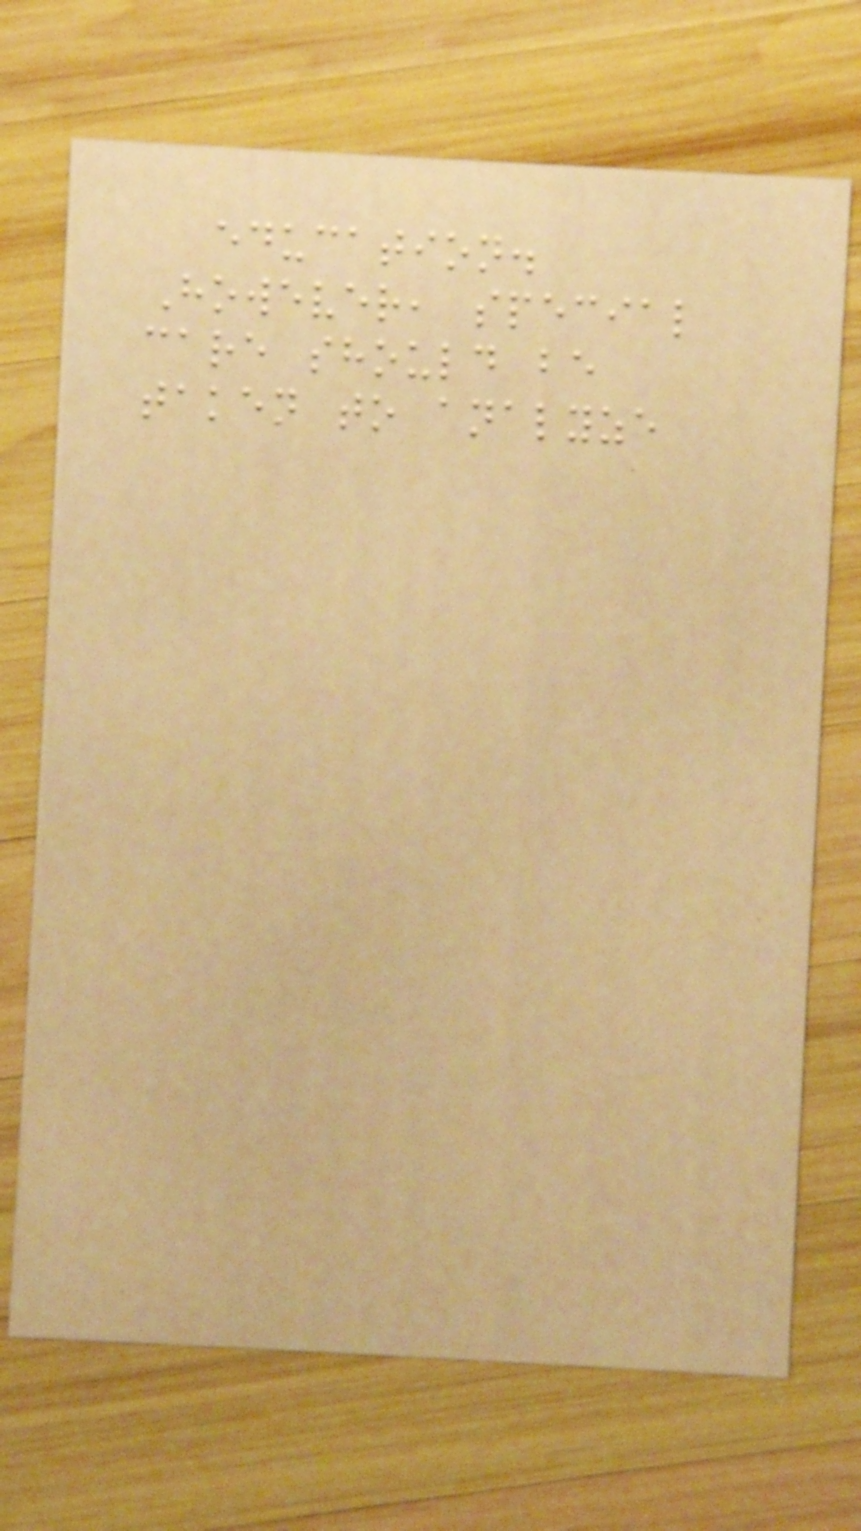education.
However, special
care should be
taken to analyze
